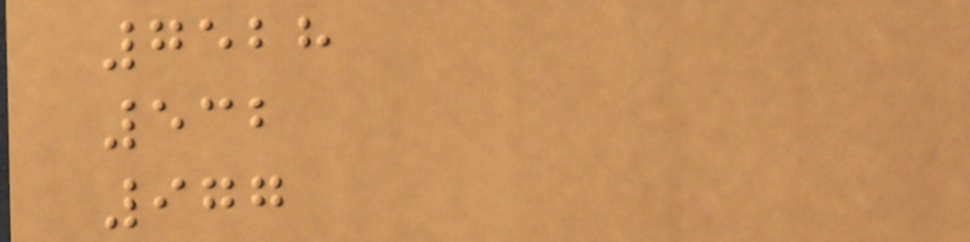7528
532
977
